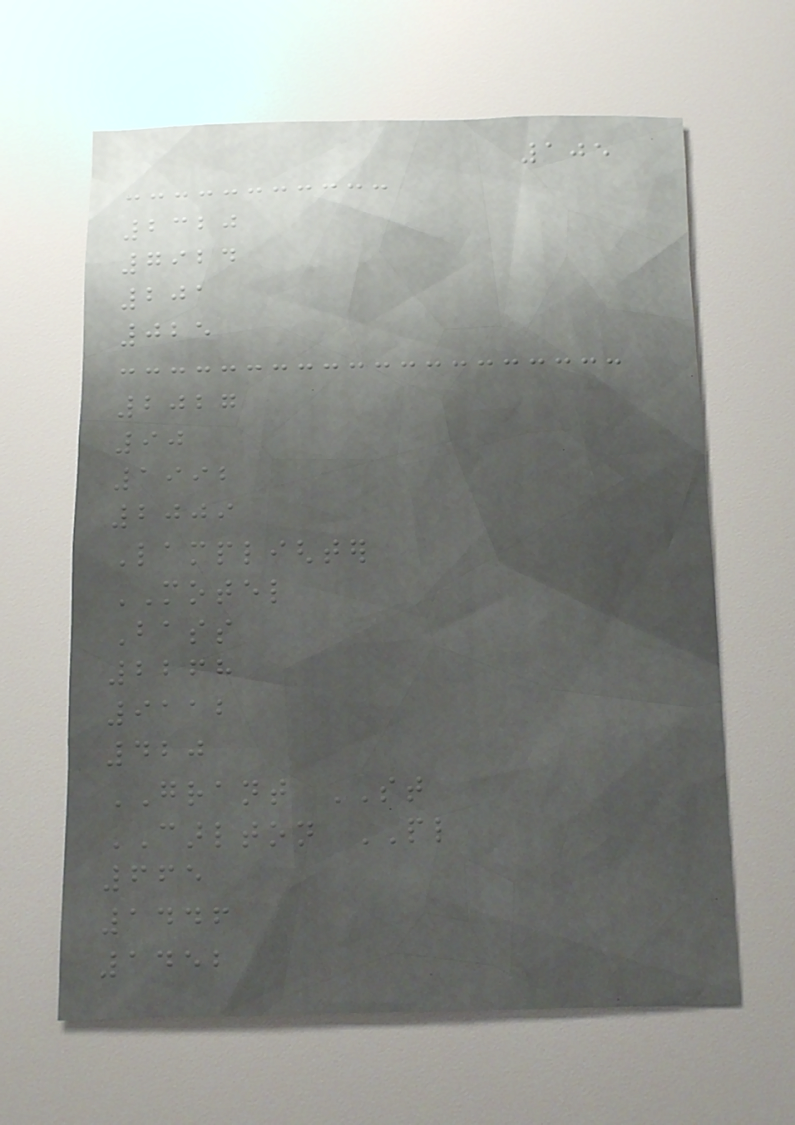105
2320
7924
201
025
2027
90
1992
2009
Lamplighter
MOTEL
Bass
2268
9112
420
GRANT ST
CARLTON PL
665
1446
1452
